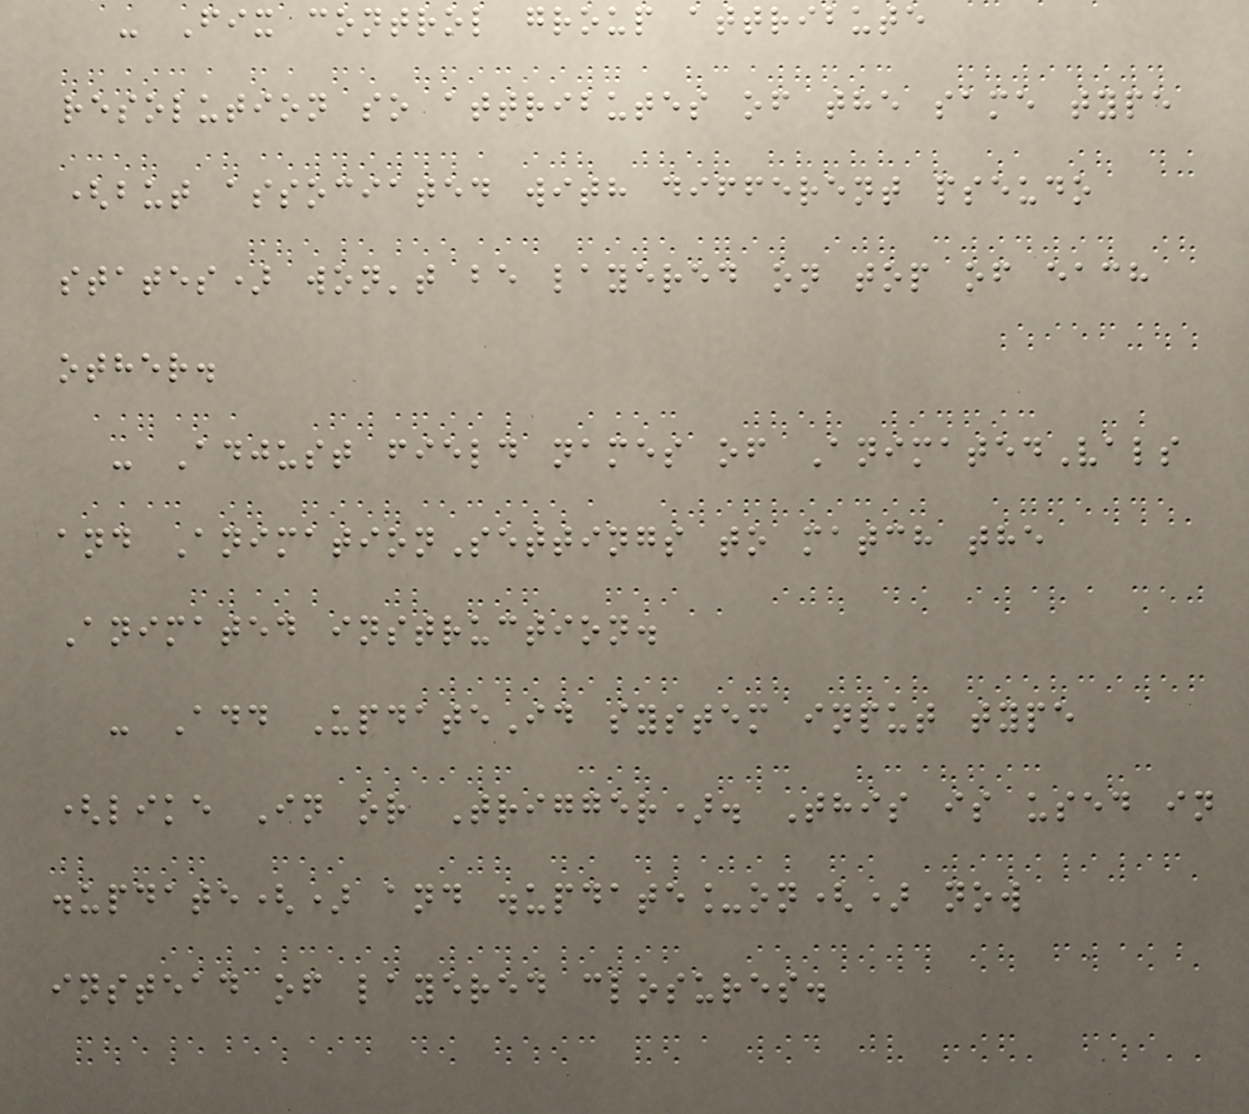- Fix control group attribute
resolution so attributes of the same type
(but associated with different pseudo
states) won't be layered on top of each
other.
- Adjust field names of AnimatedVals
and AnimationSettings to match the
Animated instruction.
- Add UpdateId system input type
(like In or Trigger). This is used in
.update() and .update_on() now
instead of layered closures.
